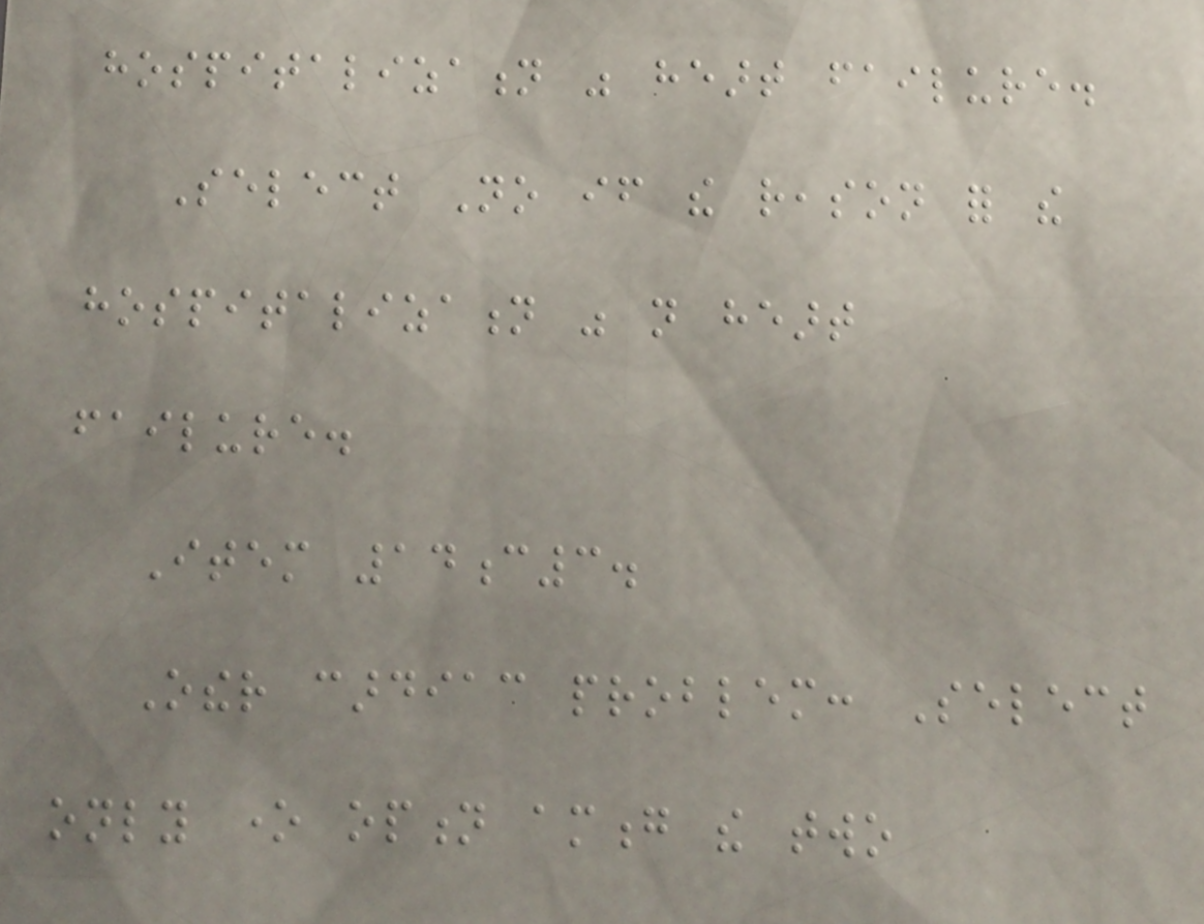hospitalization was heart failure.
Select No if the reason for the
hospitalization was not heart
failure.
Item 14c3.
Other cardiac problem: Select
only one option among the two
